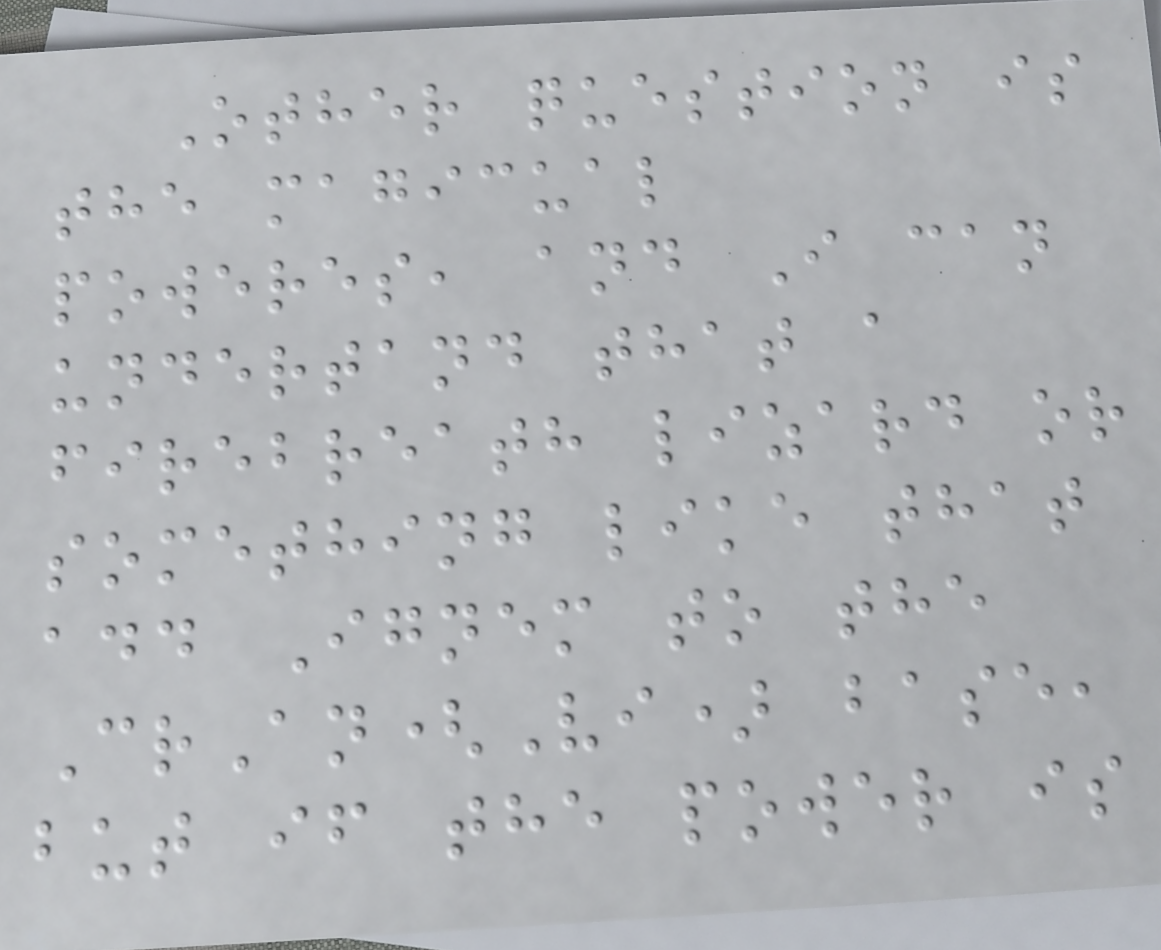Other question is
the magicual
poweres, and I can
undertand that a
firebreath lizard or
something like that
add Ignem to the
CrAn(Vi) base,
but if the power is
